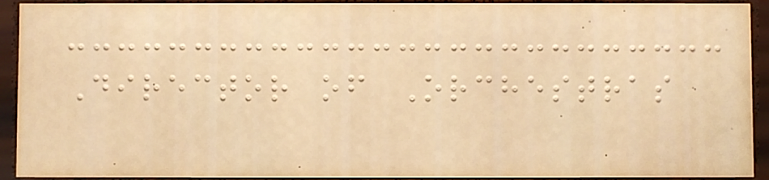Director of Orchestras
